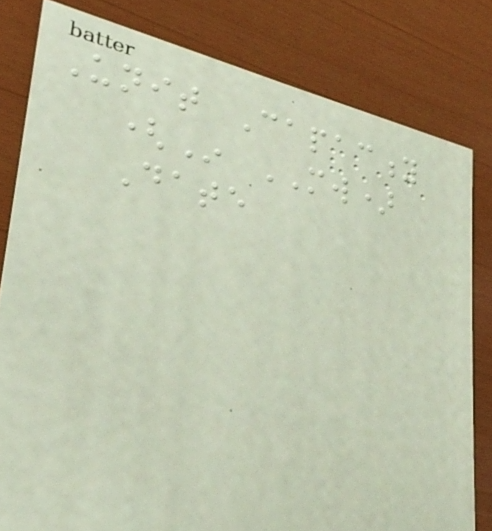Unit Capacity
(In MW)
Date
